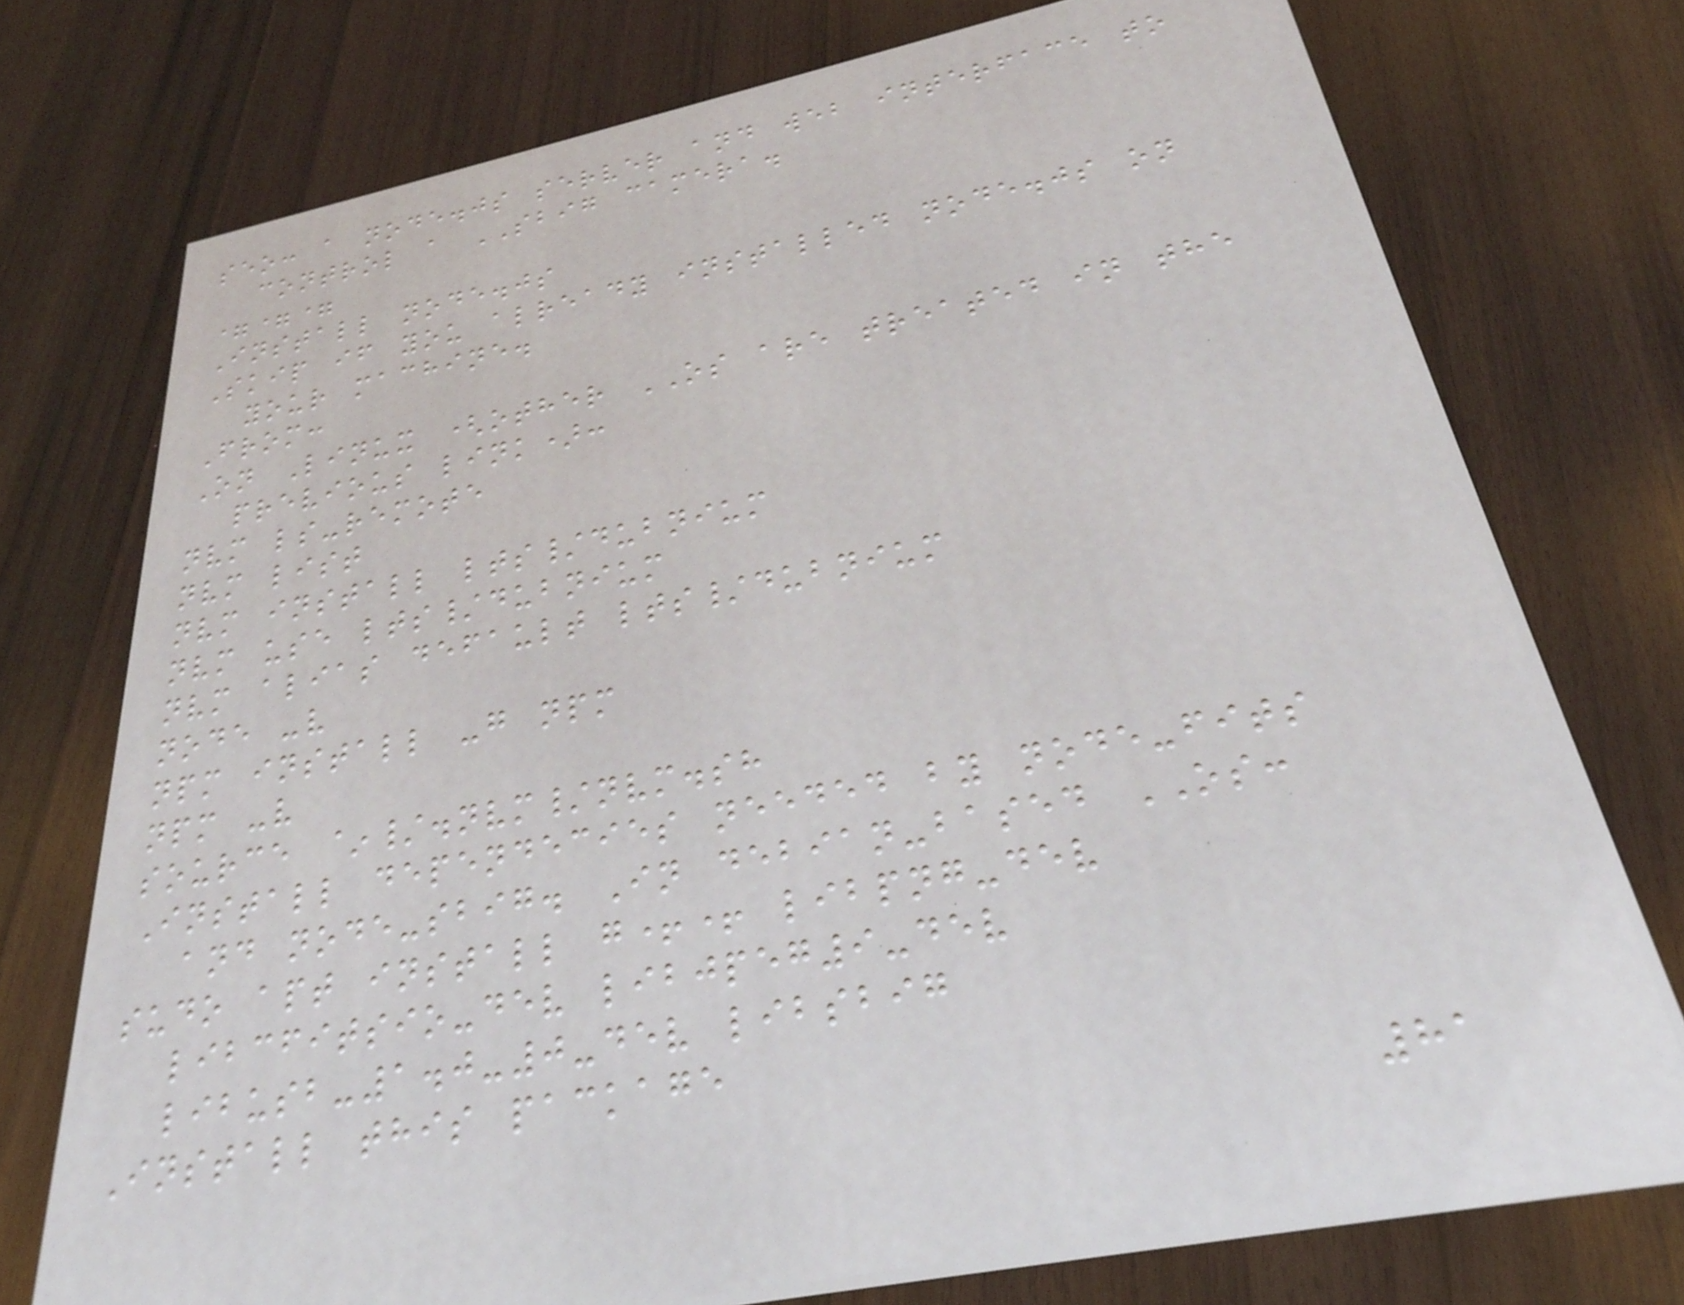seo: a node.js server and web interface to
control a SBIG camera.
===
Install node.js
Skip if you already installed node.js on
your machine.
From:
On Linux (other OS are treated in the
previous link):
nvm ls-remote
nvm list
nvm install lts/dubnium
nvm use lts/dubnium
nvm alias default lts/dubnium
node -v
npm install -g npm
npm -v
source ~/.nvm/nvm.sh
Install dependecies needed by node-fits
and node-sbig. In debian-based OS:
sudo apt install g++ libpng-dev
libcfitsio-dev libjpeg9-dev
libusb-1.0-0-dev libsbig
Install this package
81
